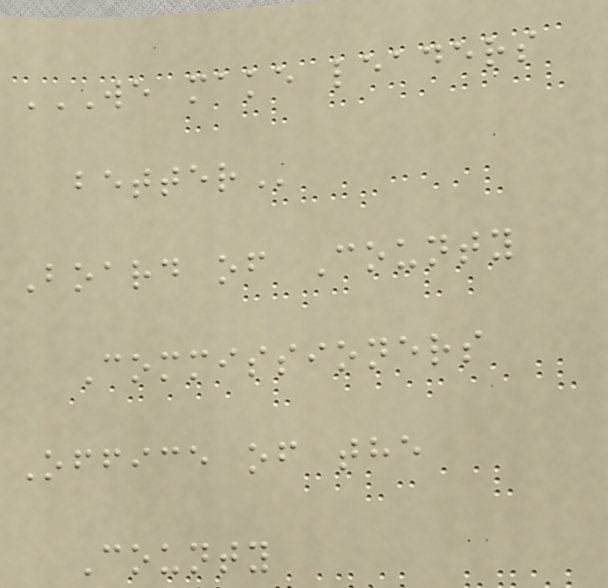WE MAKE LEADERS
BETTER
Board of County
Commissioners
Office of the
County
